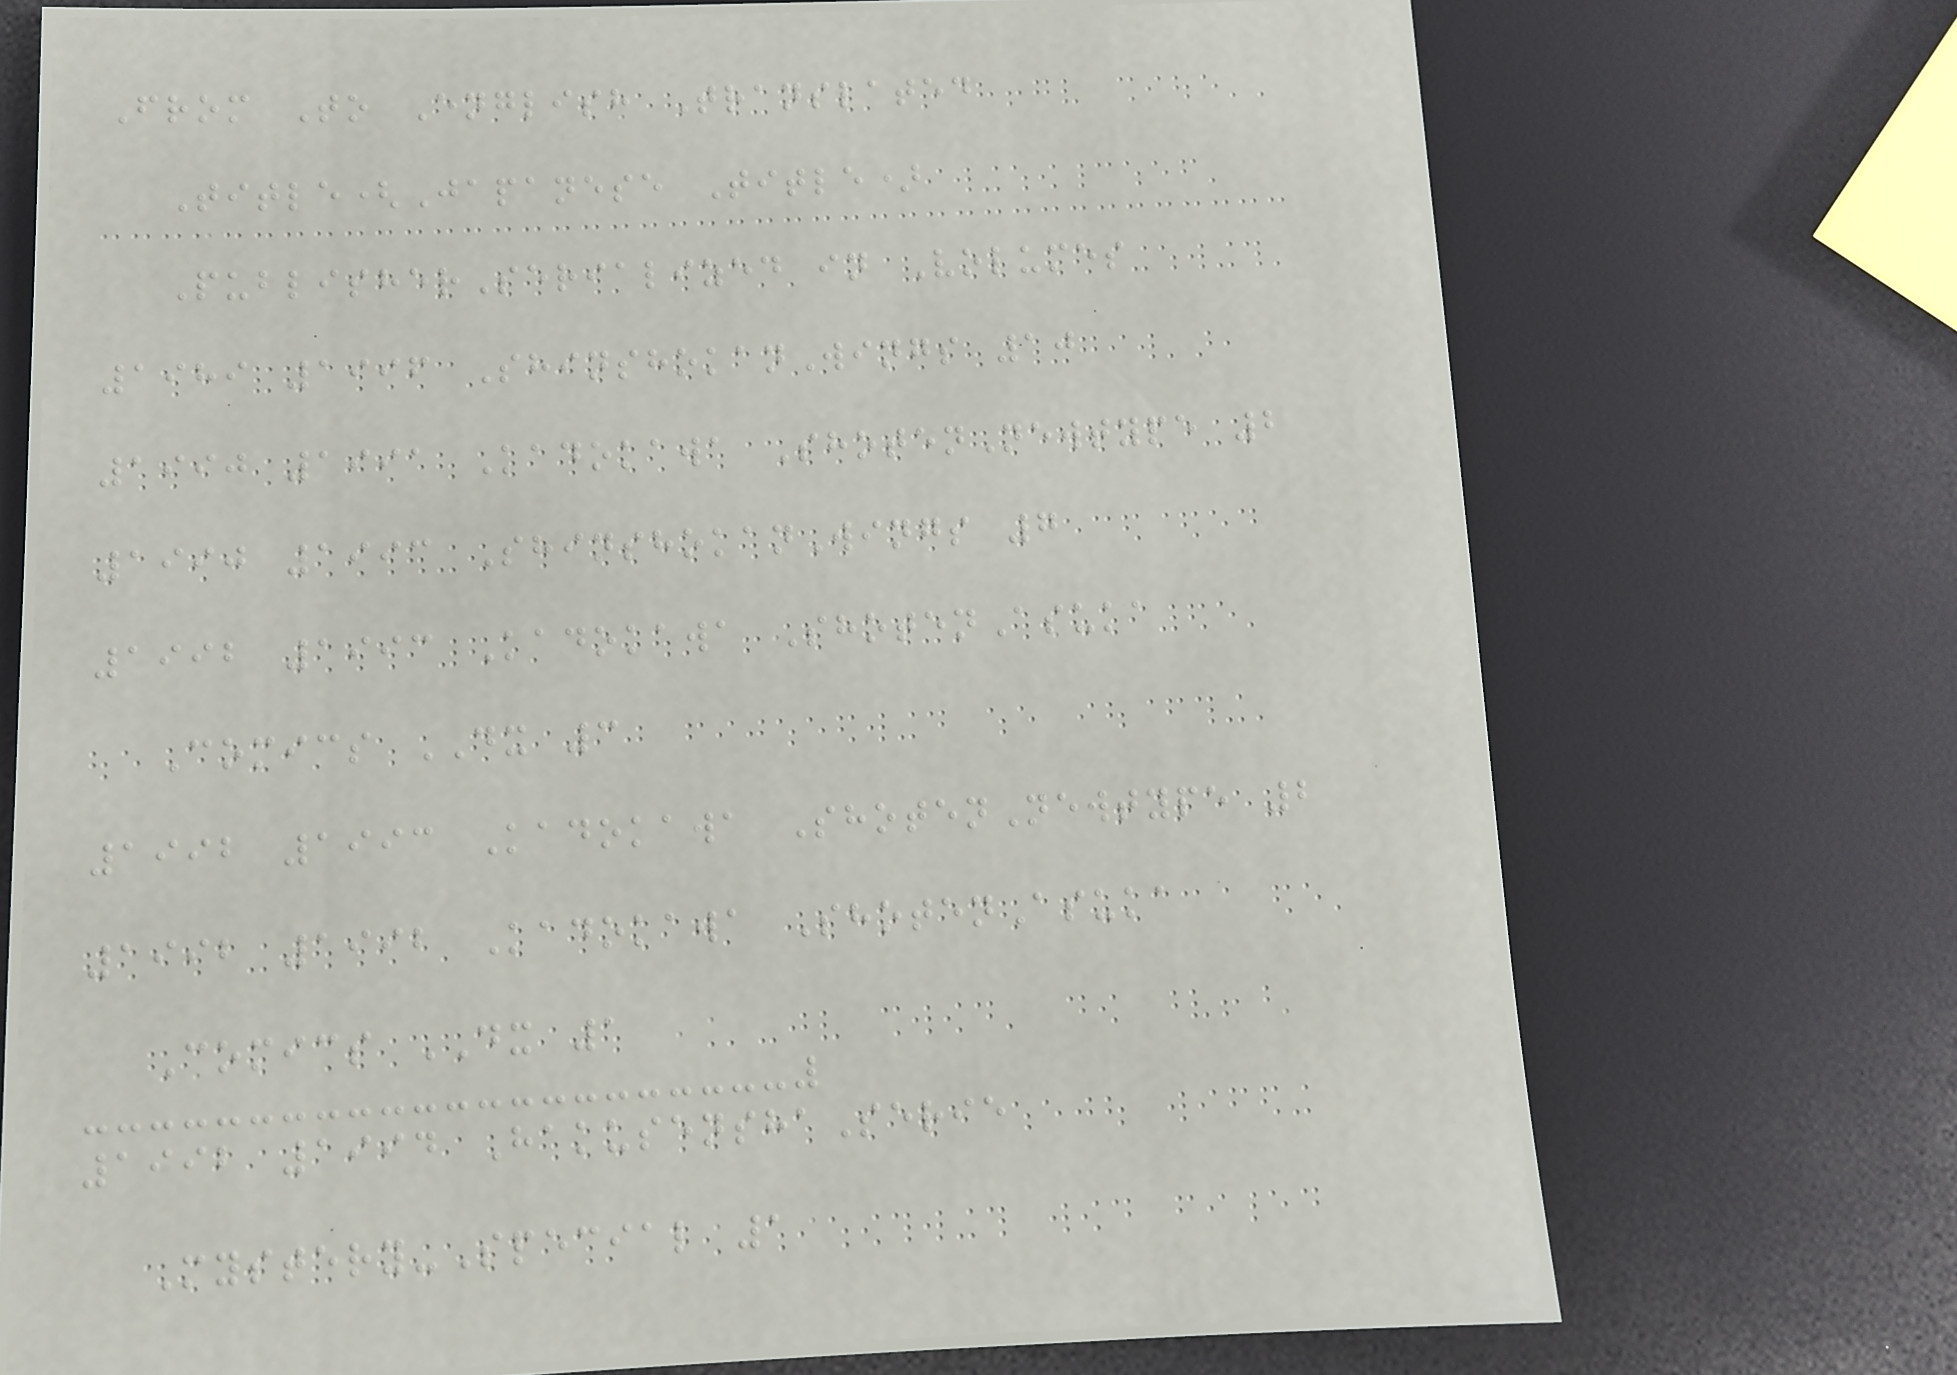From To English Translated
Title(Japanese Title)
PublisherSerialized in Volumes
1989 1996 ShinshokanWings 10
1990 1991 Kadokawa ShotenNewtype 2
1990 1993 ShinshokanWings 7
1992 1993 Kadokawa ShotenAsuka
Comics DX 3
1992 1993 Kadokawa ShotenNewtype 2
1992 1992 Kadokawa ShotenAsuka
Comics DX 1
1992 1994 HakusenshaSerie
Mystery-Special 1
